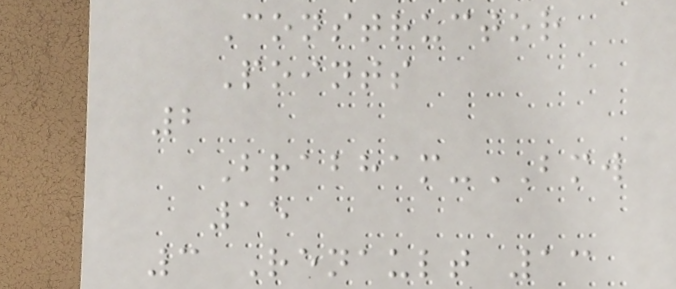Constructor
Points
2
Brabham-BMW
15
3 Renault 13
